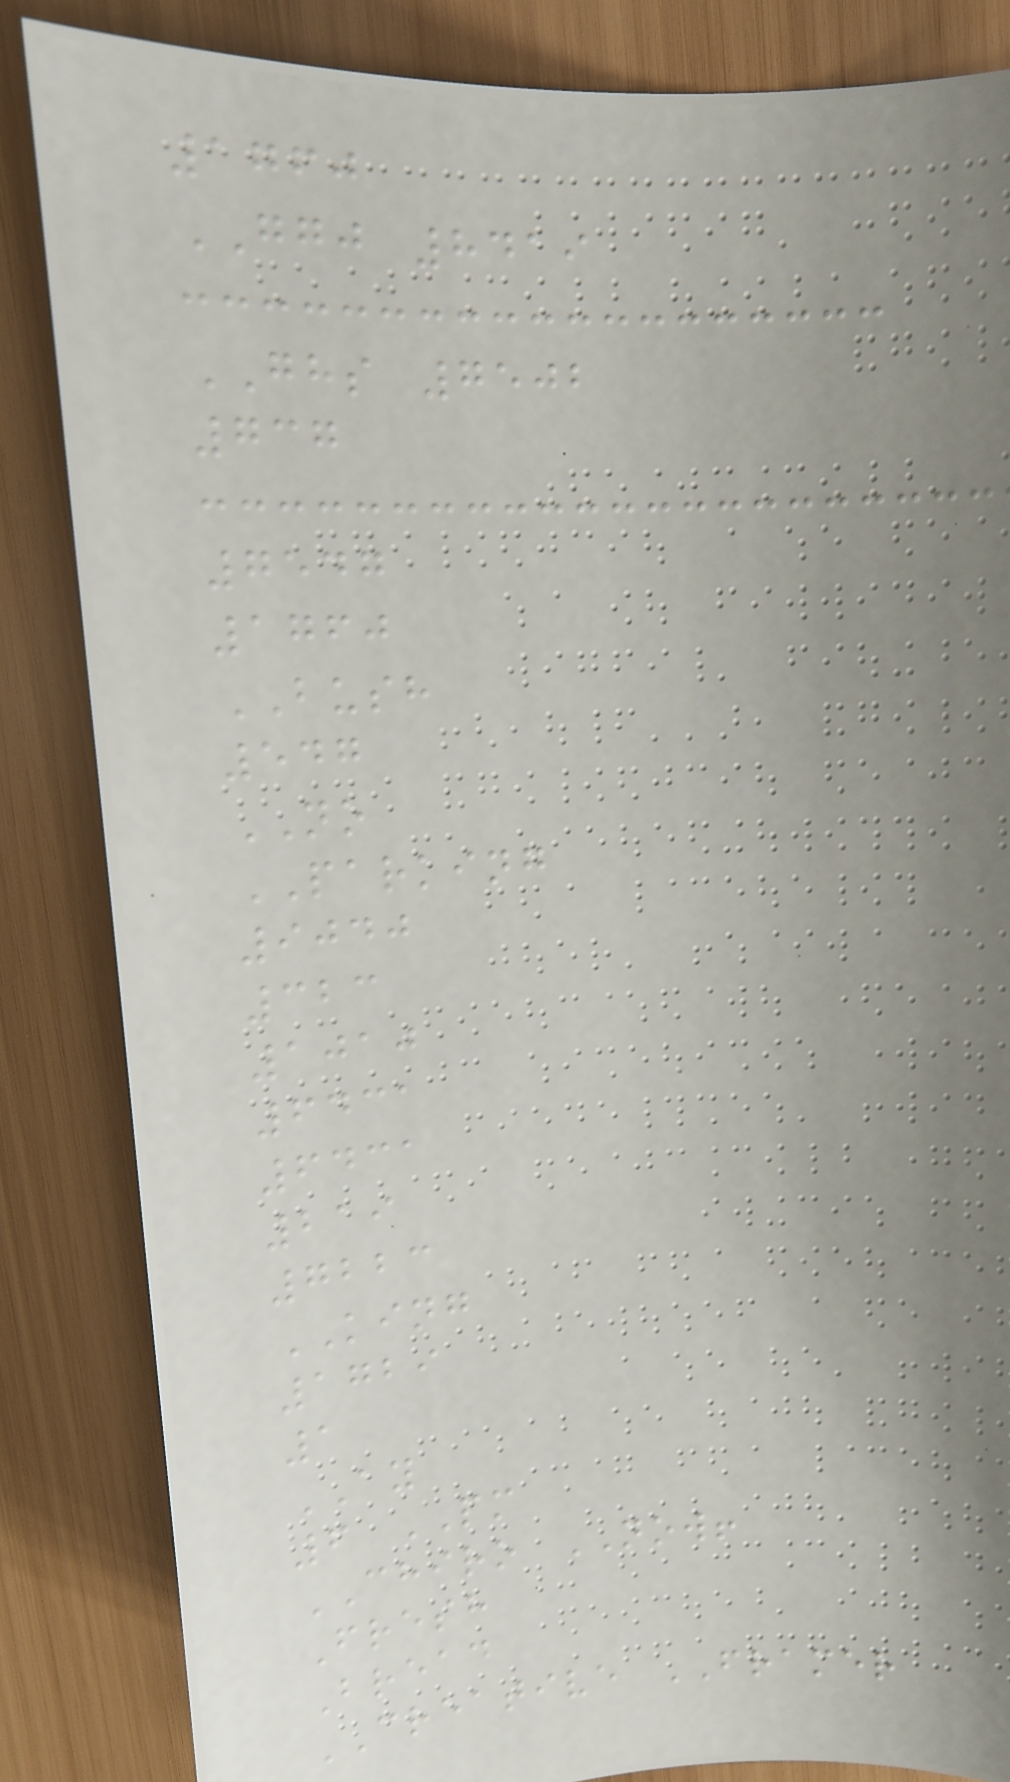1760
GGJ 8419
GHS 7502
737
7547
1760
BUSH
547
NO
PARKING
9040
323
1010
6431
6431
219
7223
KING
1729
1
AY
6 PM
CHIRO NOW!
Fresh
Bread
CREATIVE FRAMER
